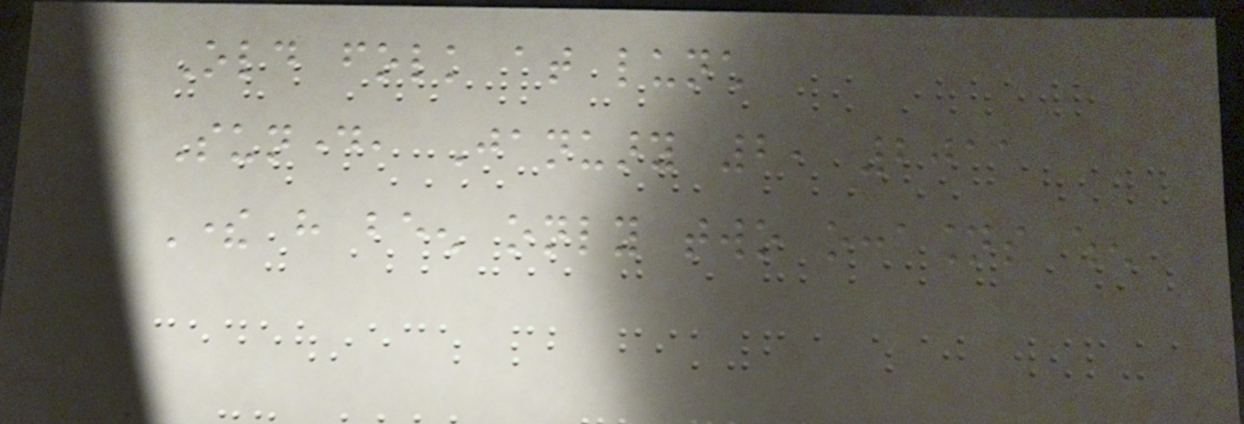Old folk at lunch
Sunday, January 2, 2011
There have been only two occasions when
